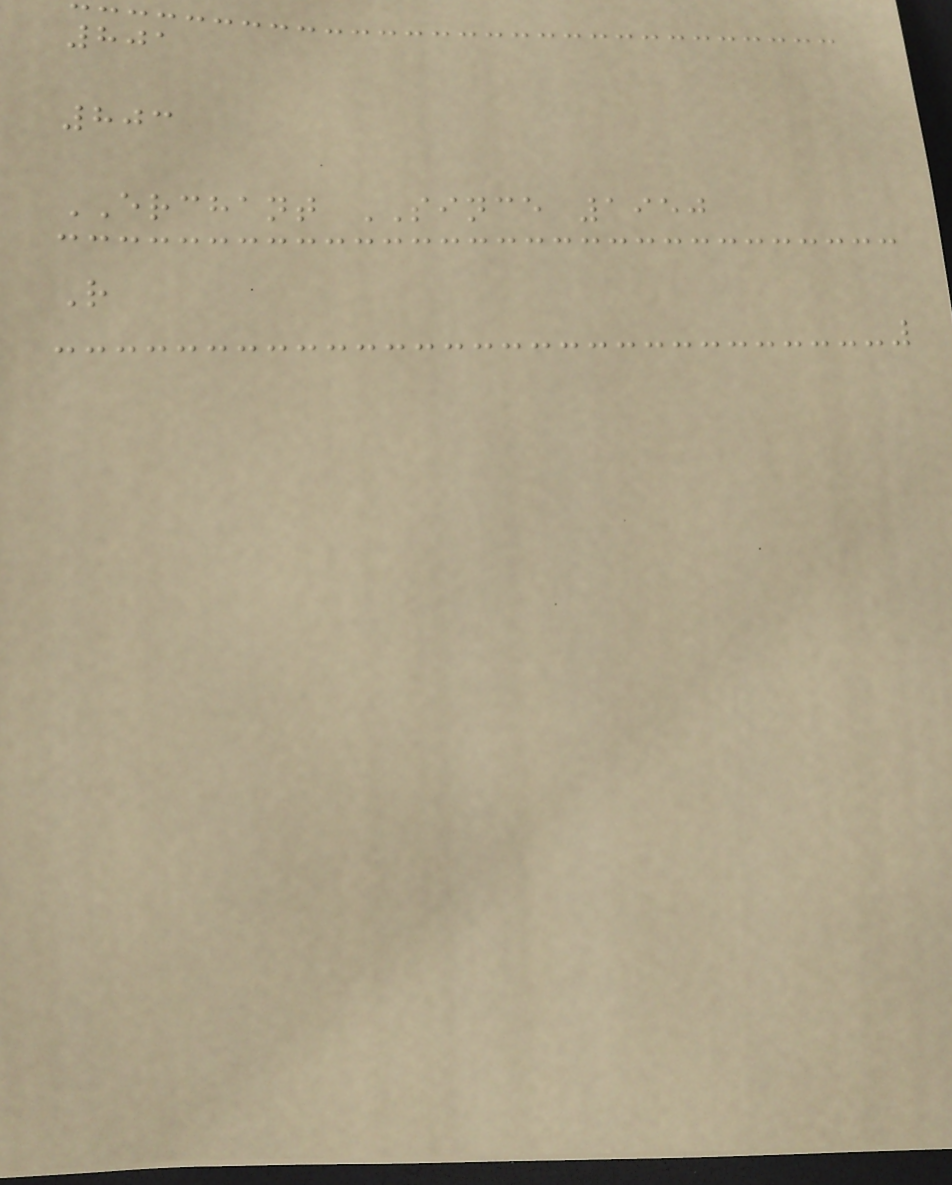801
803
ERCHANT SINCE 1950
R
